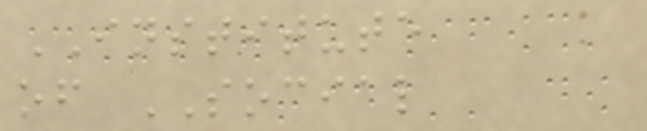INSTITUTE
of SOCIAL
